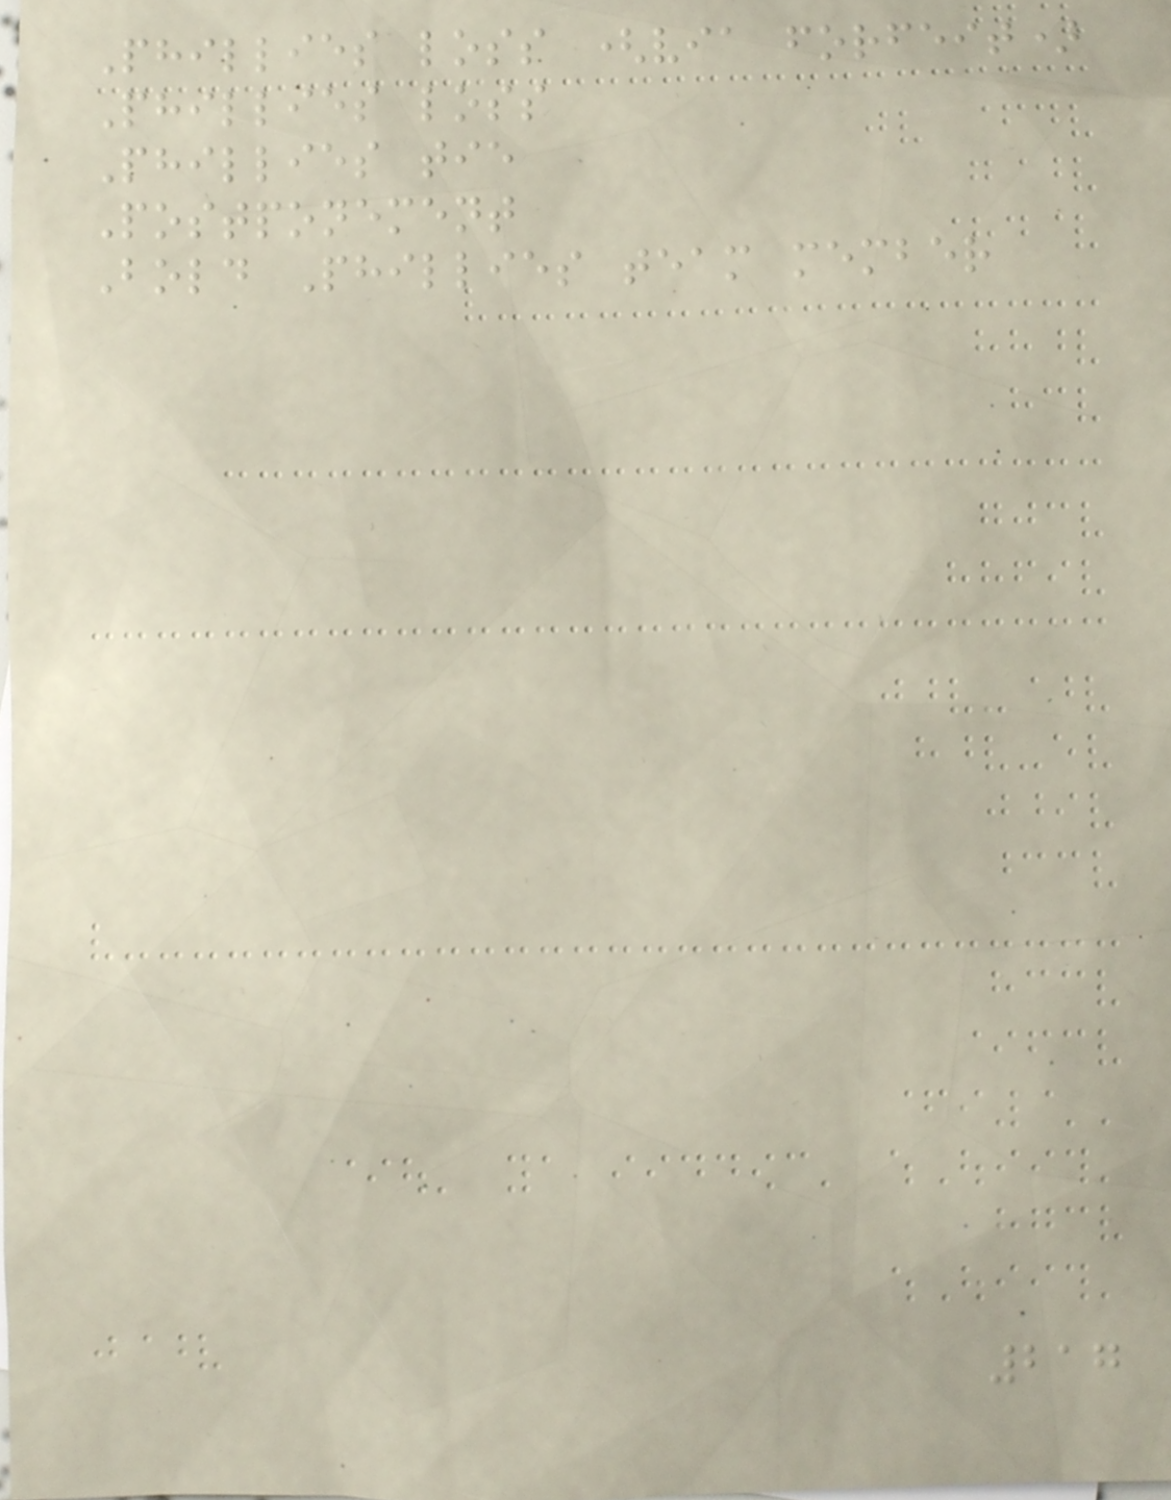Phillies loss (via forfeit)
Phillies loss
Phillies tie
Postponement
Bold Phillies team member
217
